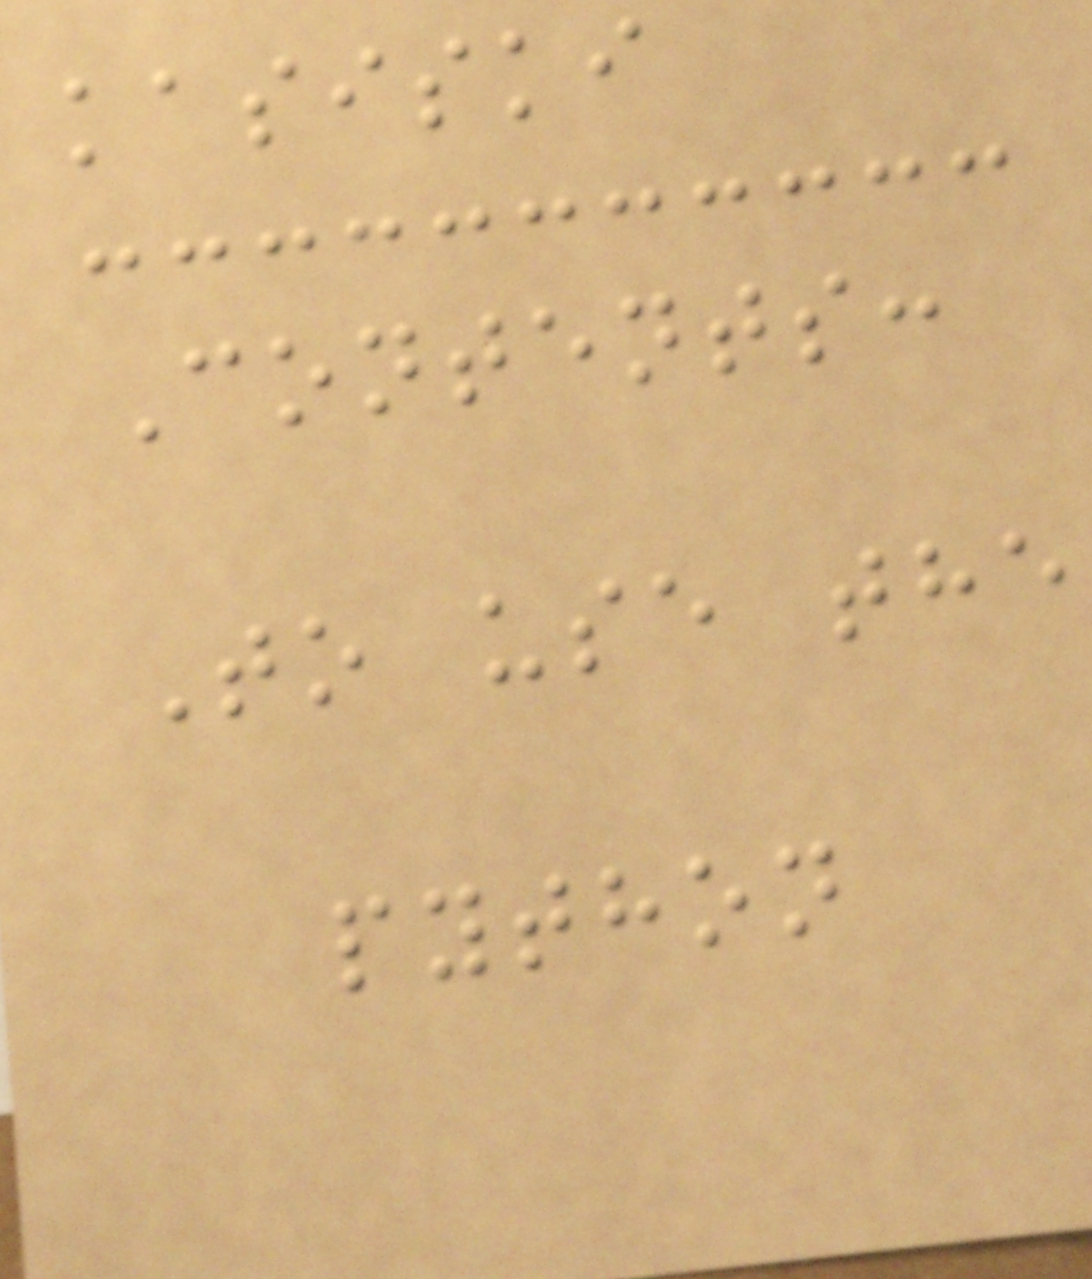kasiski
Contents:
To use the
python
